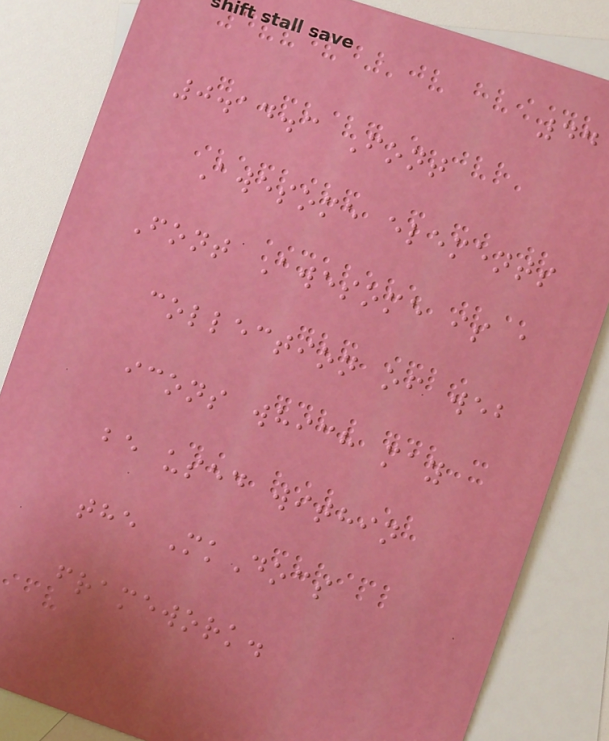44
0.14.3 Font
Awesome elements
Font Awesome is a
collection of web
icons which may
be used within
the MkDocs
framework.
